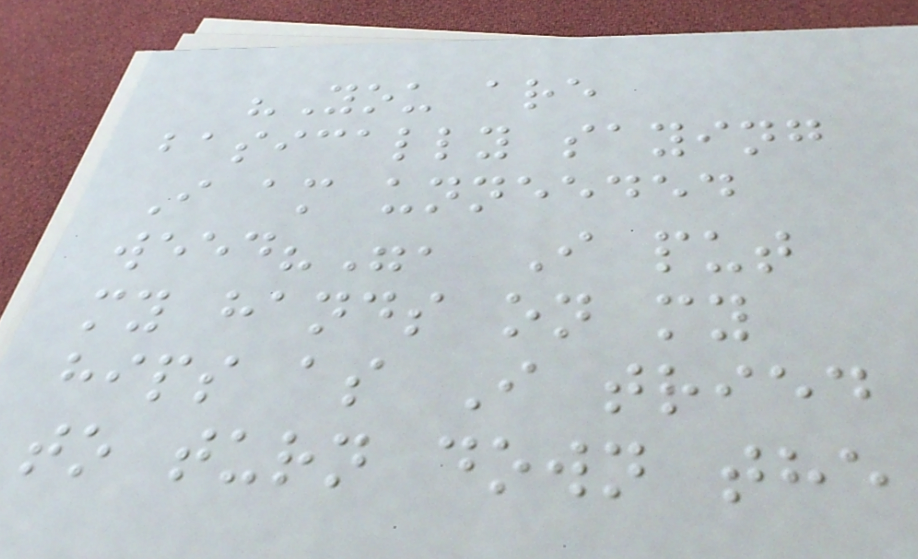"You are
basically saying
I am unneeded
weed?", I put
my hands on my
hips as I tried
to turn down the
